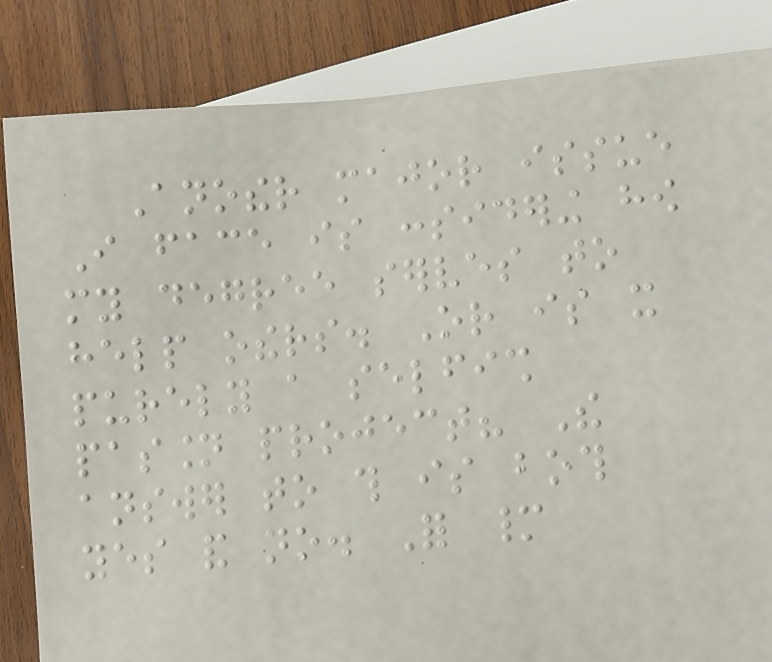Another major issue
I face is considering how
my degree serves to
help others. Or is it
purely a selfish
passion project? The
answer to this is both
yes and no. For many
